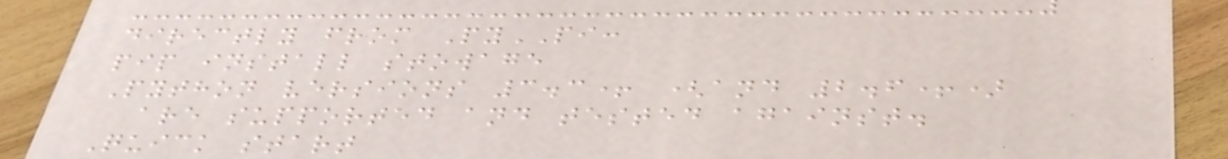directly from PyPI:
pip install stowage
Python versions 3.3+ (and 2.6+)
are supported and tested against.
Quick start
